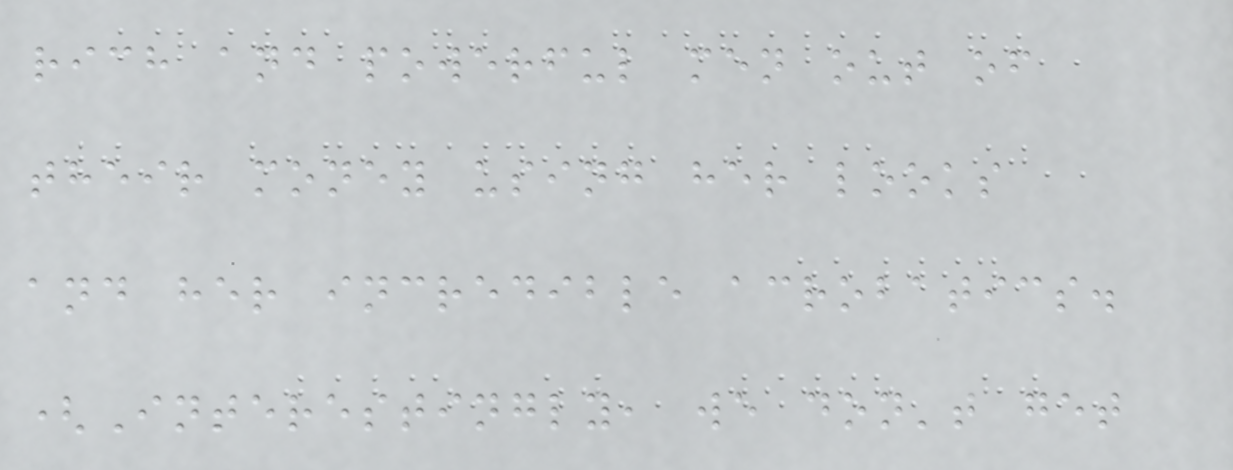rich and powerful men out of
their money using her looks
and her incredible acrobatics.
(Interestingly, we don't get
